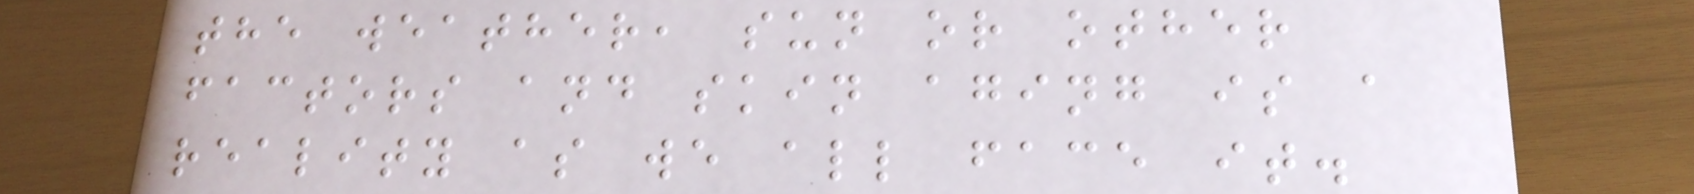the weather, sun or other
factors and skin aging is a
reality as we all face it.
